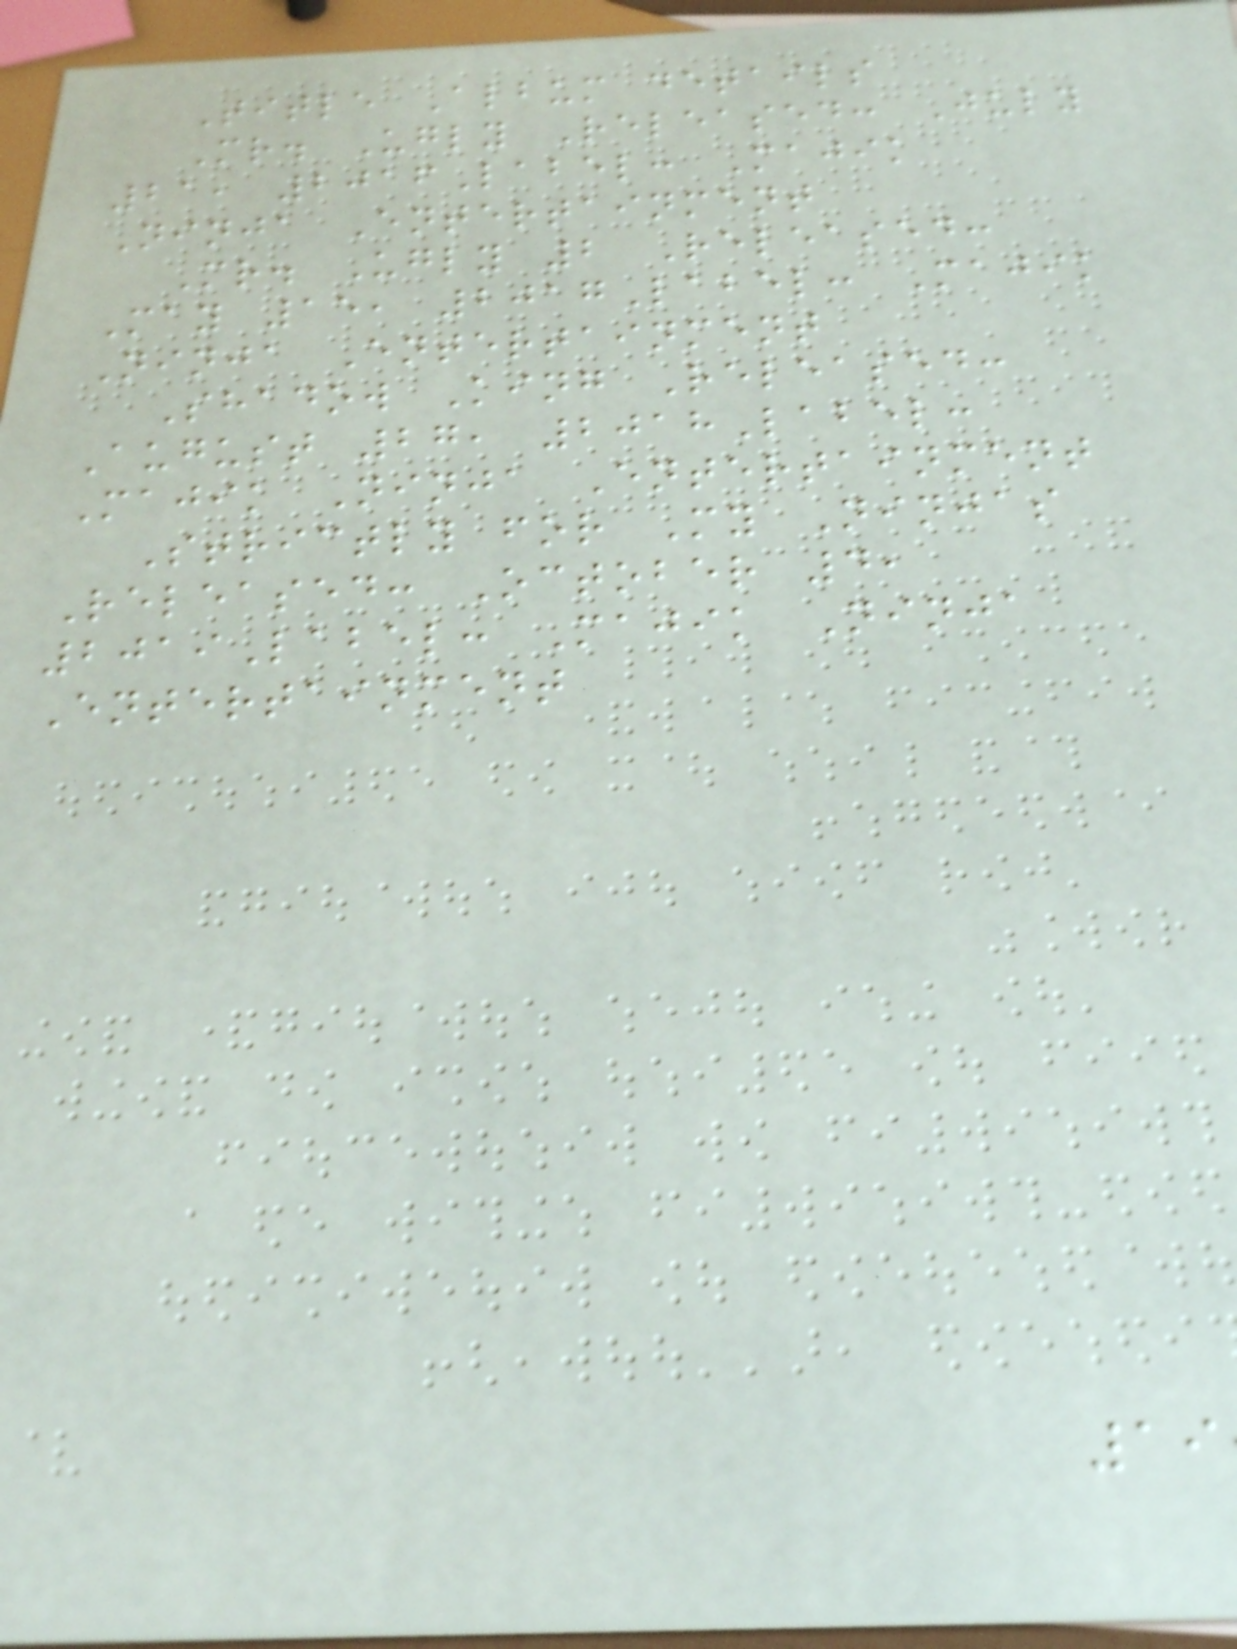Title Album details
Mr. Ugly Released: July
21, 2016Label: Majik
Ninja Entertainment
Mr. Ugly 2 Released:
May 15, 2017Label: Majik
Ninja Entertainment
Shadow King Released:
August 27, 2018Label:
Majik Ninja Entertainment
Strictly for My Ninjas
Released: October 4,
2019Label: Majik Ninja
Entertainment
